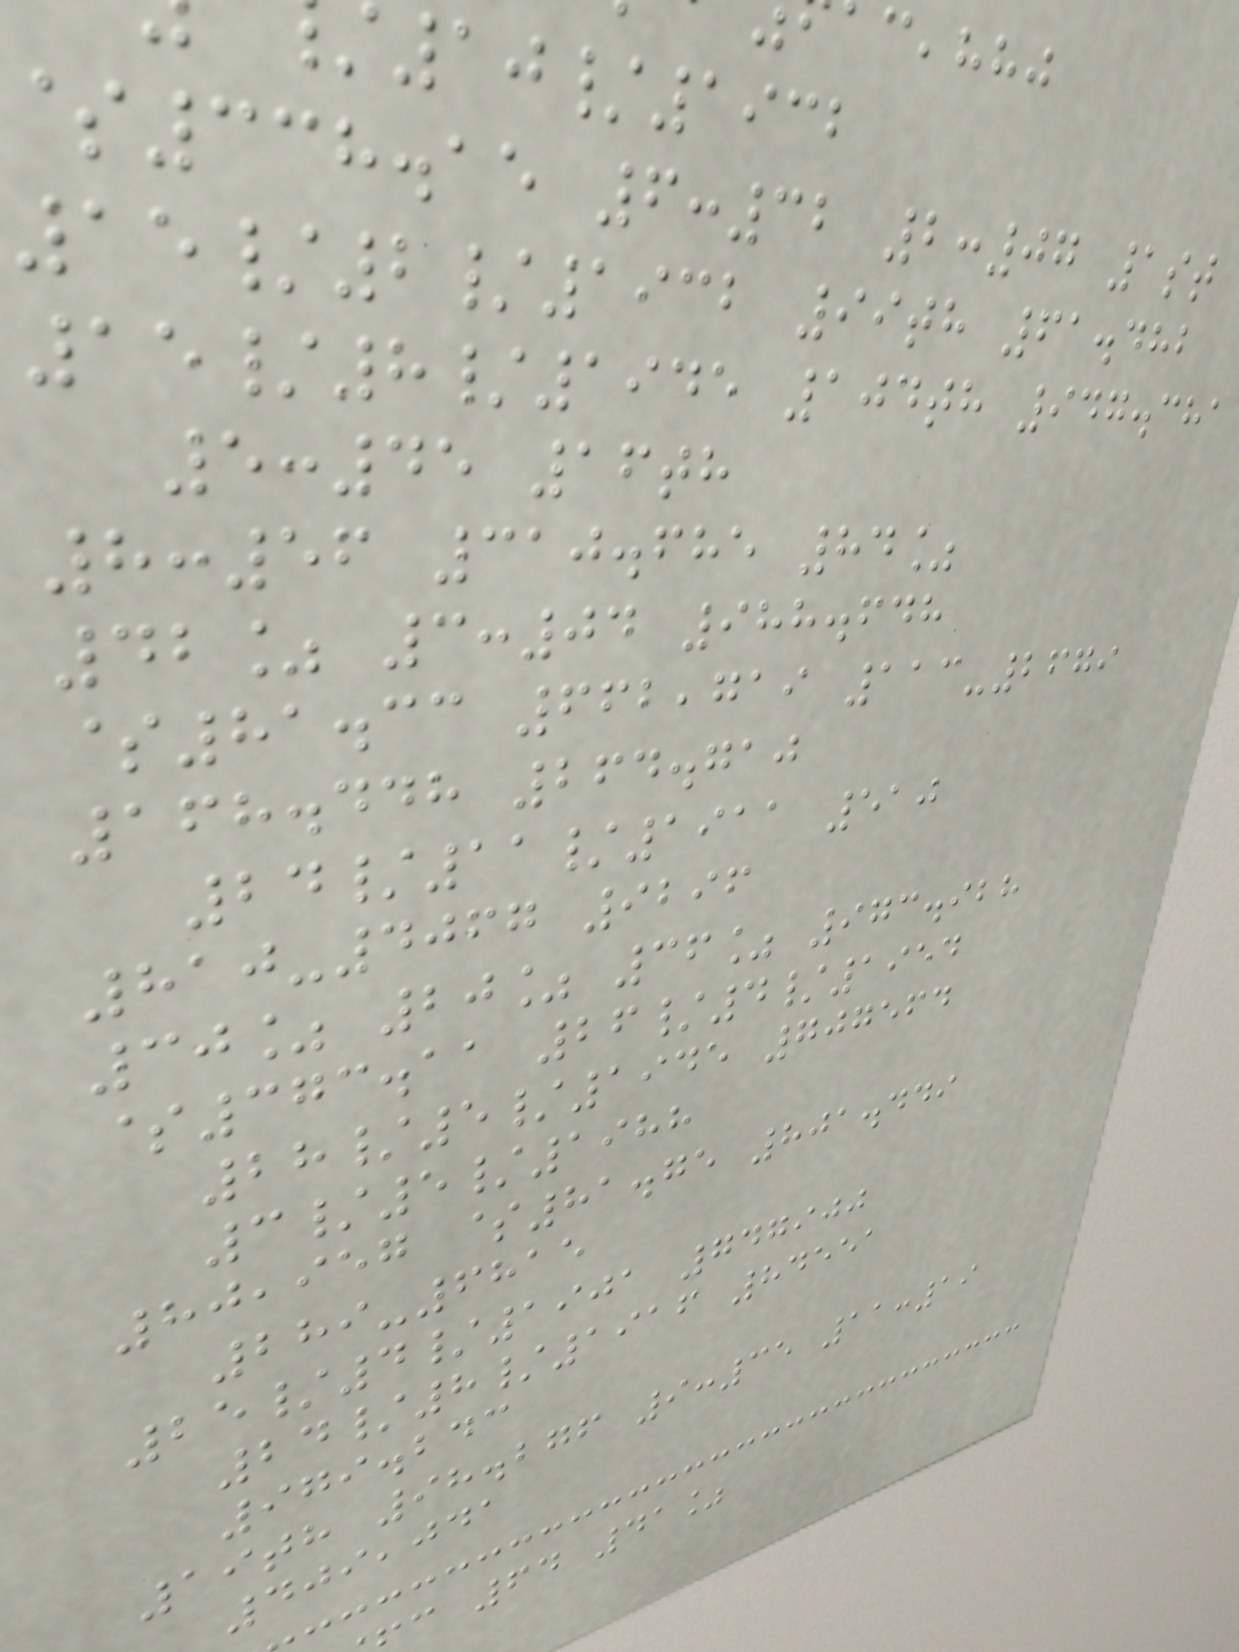10/1932
338.15 6:32 2:07 1st
15/2/1932 99th 61.482
15/8/1945 104th 947.381
5:45 16th
8:56 310.685 84%
42% 3:04 988.648
$81.33 662,719 113-2679
168.448 264.710
24/11/1911 510
810-4067 9296
30% 20% 36% 973.928
$373.11 26/4/1954
28/5/1945 707564
3/5/1988
80,957 $81.75 801.449
289-6815
25/4/1901 747900
24/8/1916 84551
979.243
19th 98.276 9:35 11:19
409,041
c 64 41%
